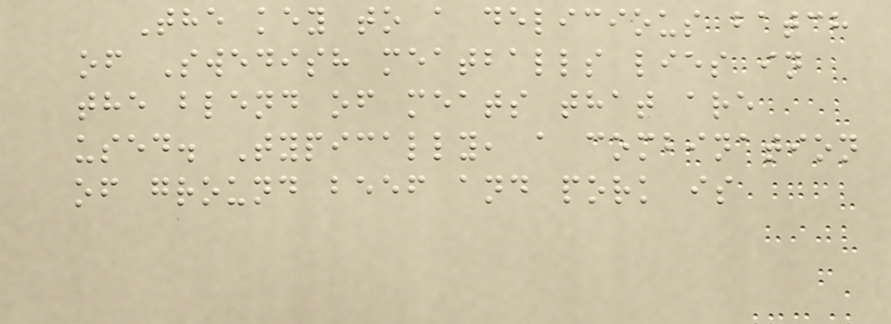The key to a delicious batch
of Swedish meatballs lies in
the blend of meats that are
used. Typically, a combination
of ground beef and pork is
